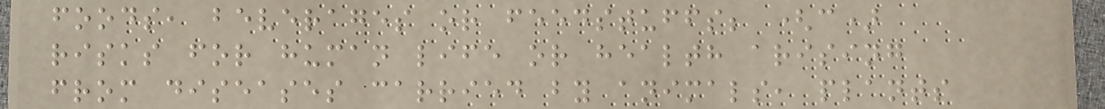foods, beverages or feedstuffs; (c)
risks for human life or health arising
from diseases carried by animals, plants
